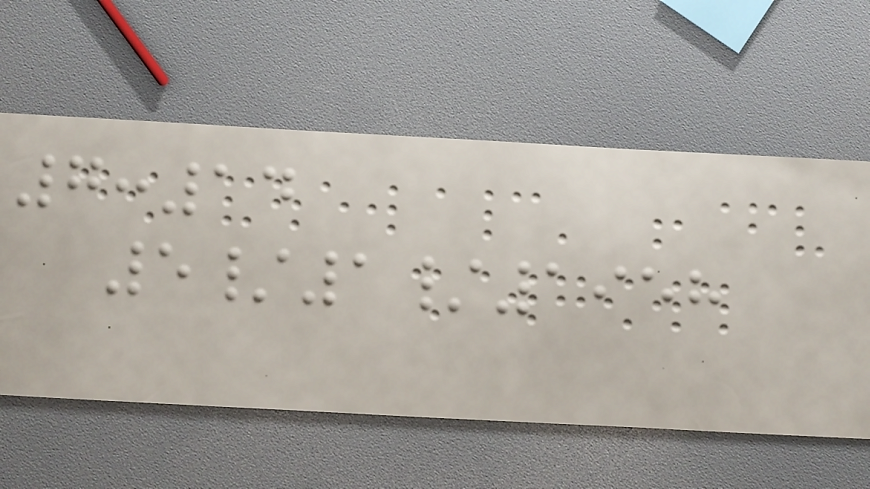7:14
5/1/1958
